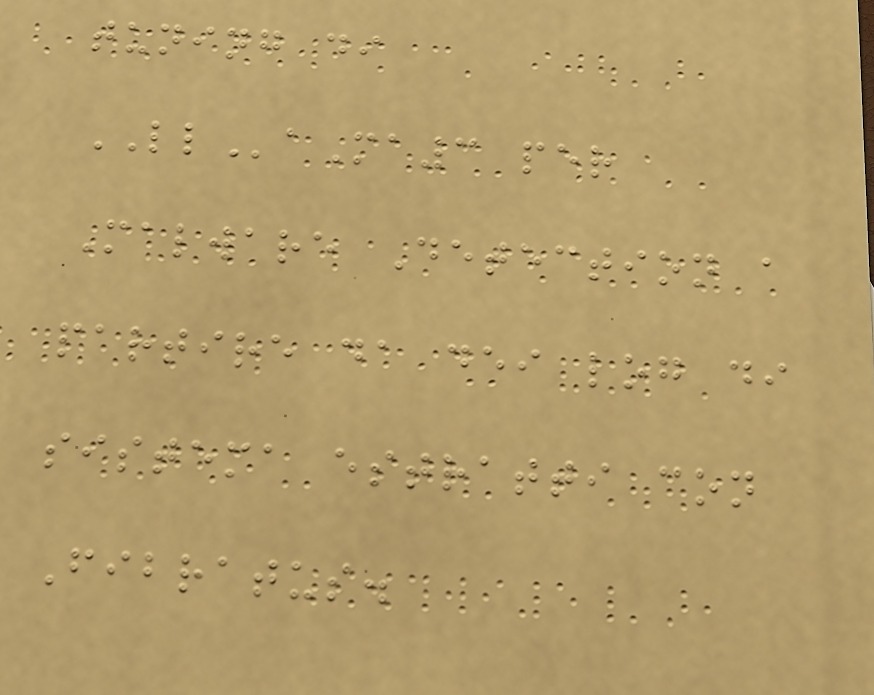tuning di
LLaMa3 per
Malware Detection a
partire da dei log di
sistema estratti con
Fibratus.
